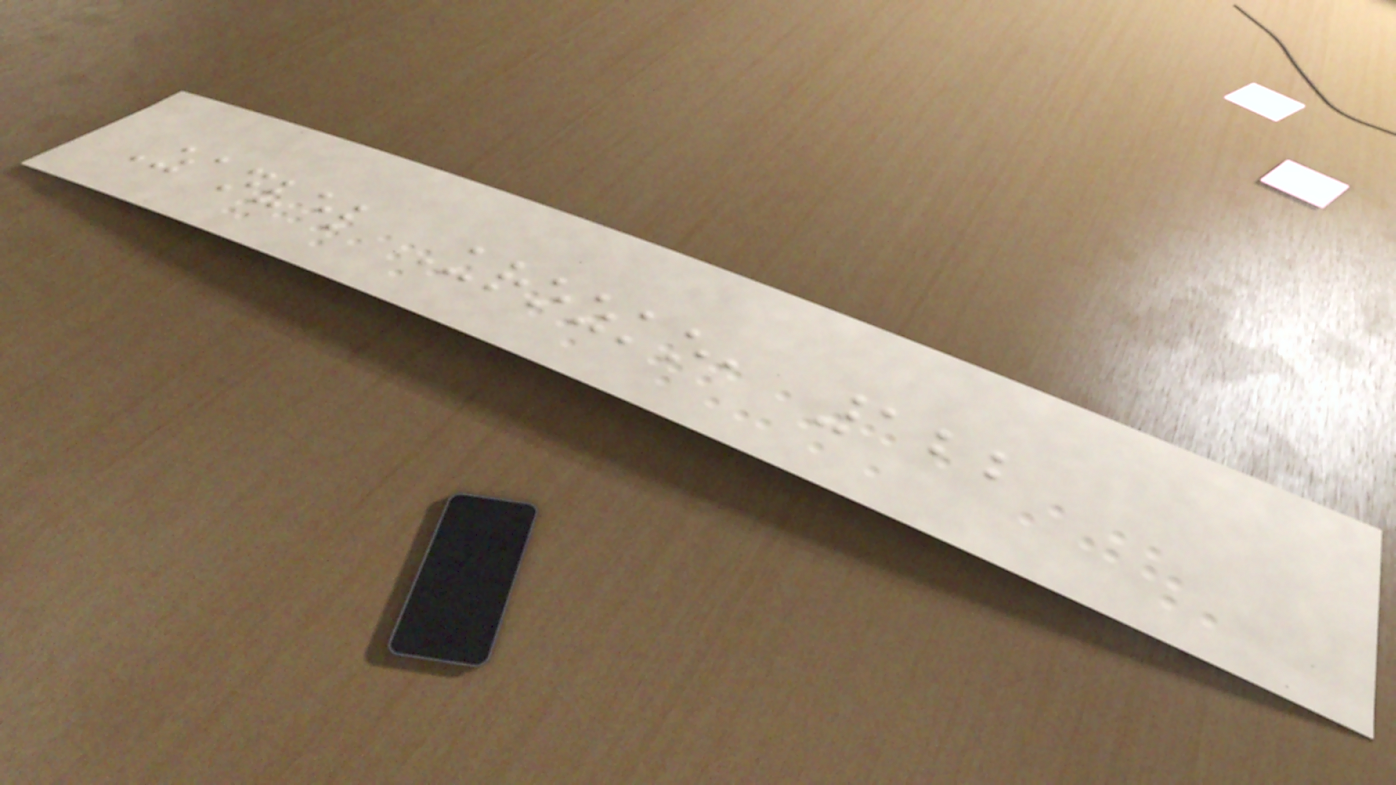Zanvel Urozko, 122
